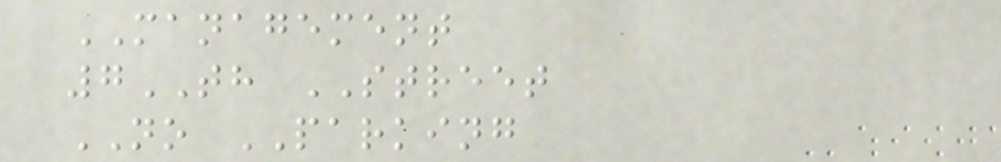MANAGEMENT
7TH STREET
NO PARKING
